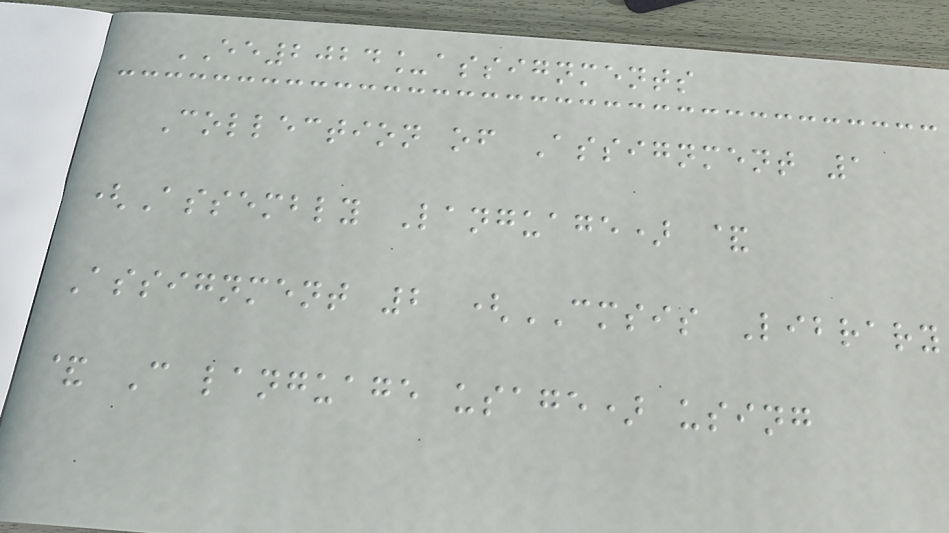EE2024_assignments
Collection of Assignment 1
(Assembly Language) &
Assignment 2 (CMSIS Library
& C language usage) using
